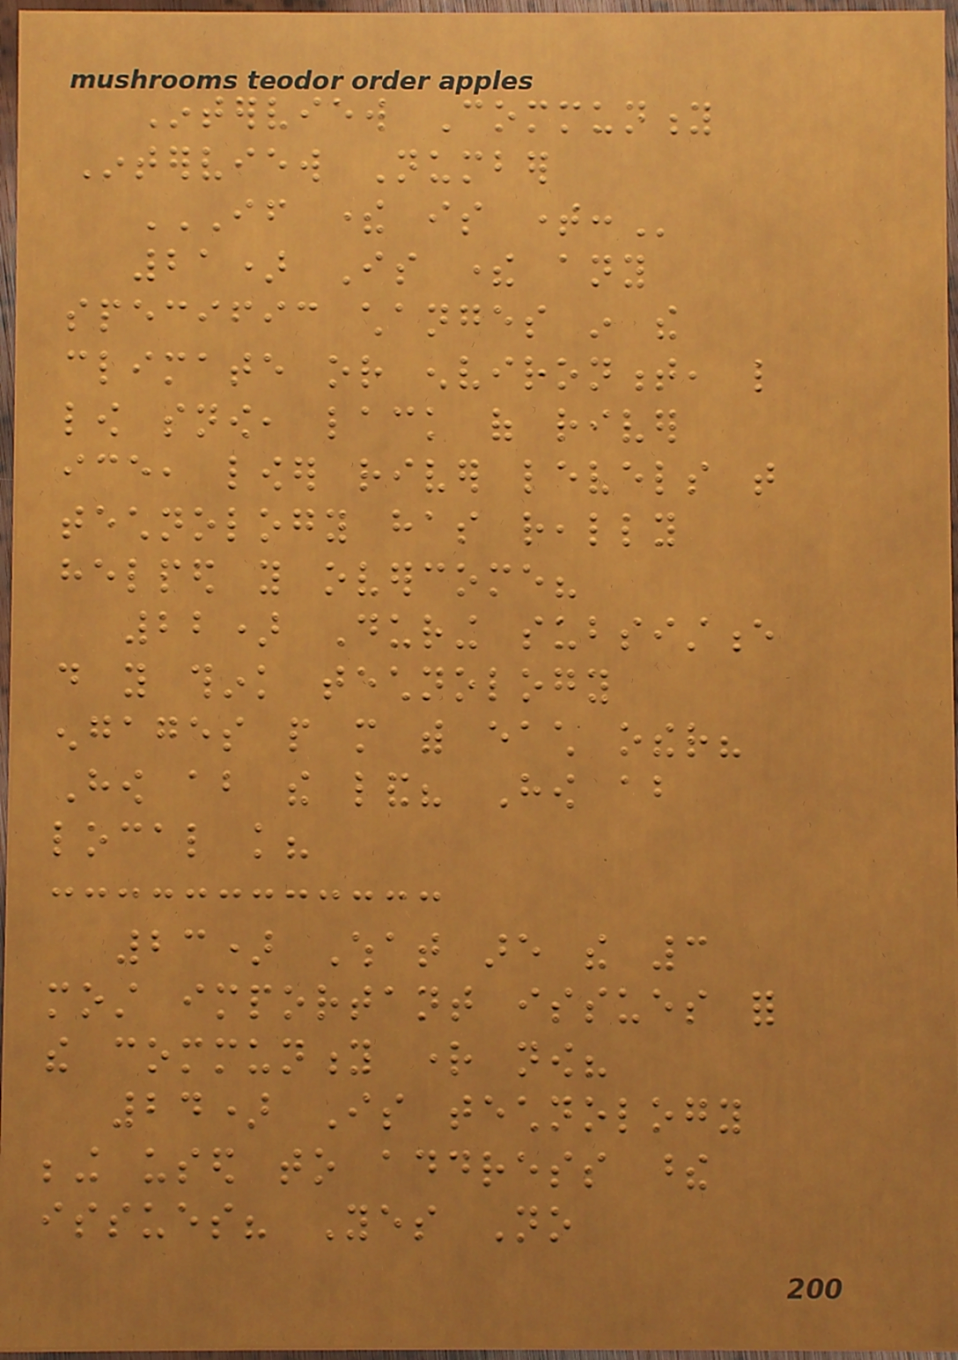Interview Community
Interview Number
IF THERE IS TIME:
21) Is there any
specific changes in the
climate or environment, like
low snow, lack of river
ice, lower river levels that
technology has really
helped you overcome?
22) During subsistence
do you think technology
engages people more with each other?
How about the land? How about
local knowledge?
23) What are the 3
most important issues for
the community right now?
24) Is technology
being used to address these
issues? Yes No
